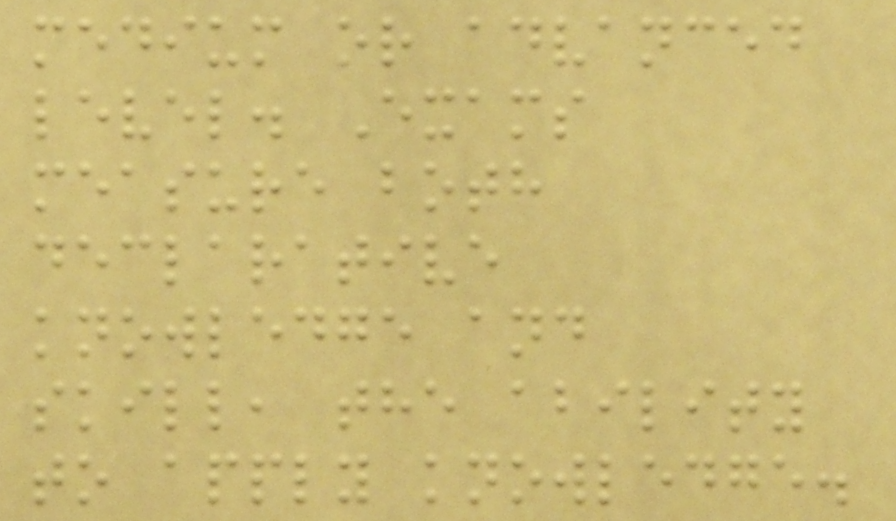medium or advanced
level. Exams
measure both
declarative
knowledge and
skill, the ability
to apply knowledge.
